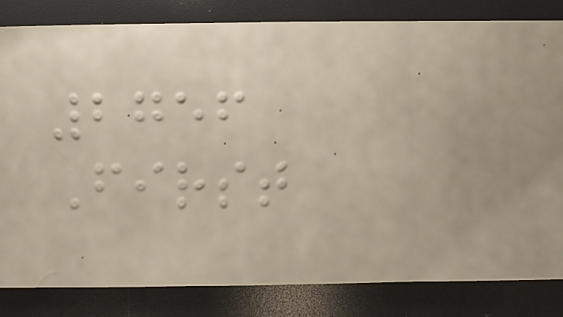2756
First
